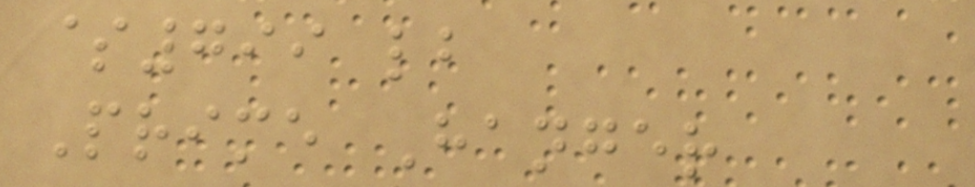$799 lb
Prime Hanger
